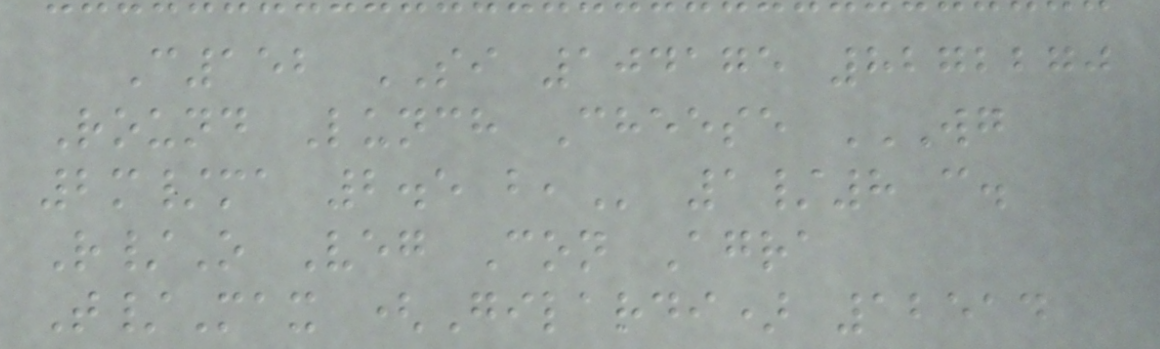C152 SI 104175 8272270
Round Lunch Cheese WG
2M/MA 2.5 B, 1/8 c.
R/O Veg Con Agra
T/Max (Gilardi) 12514
